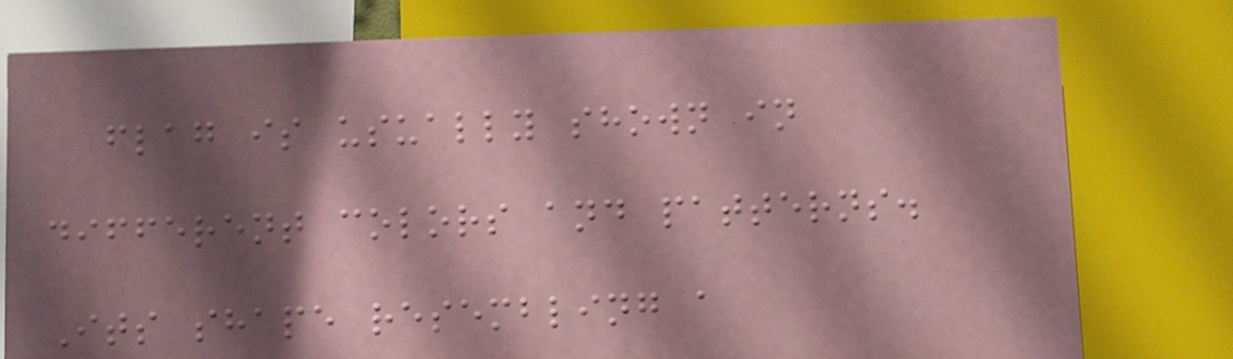flag is usually shown in
different colors and patterns.
Its shape resembling a
